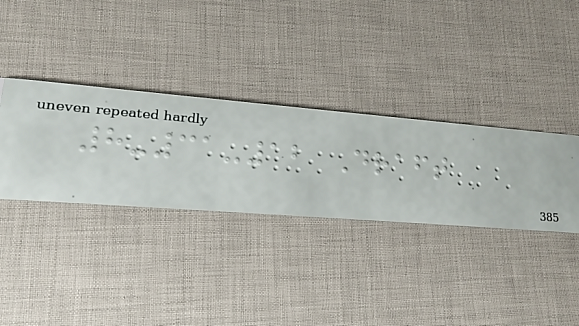8-31-12 Draft
